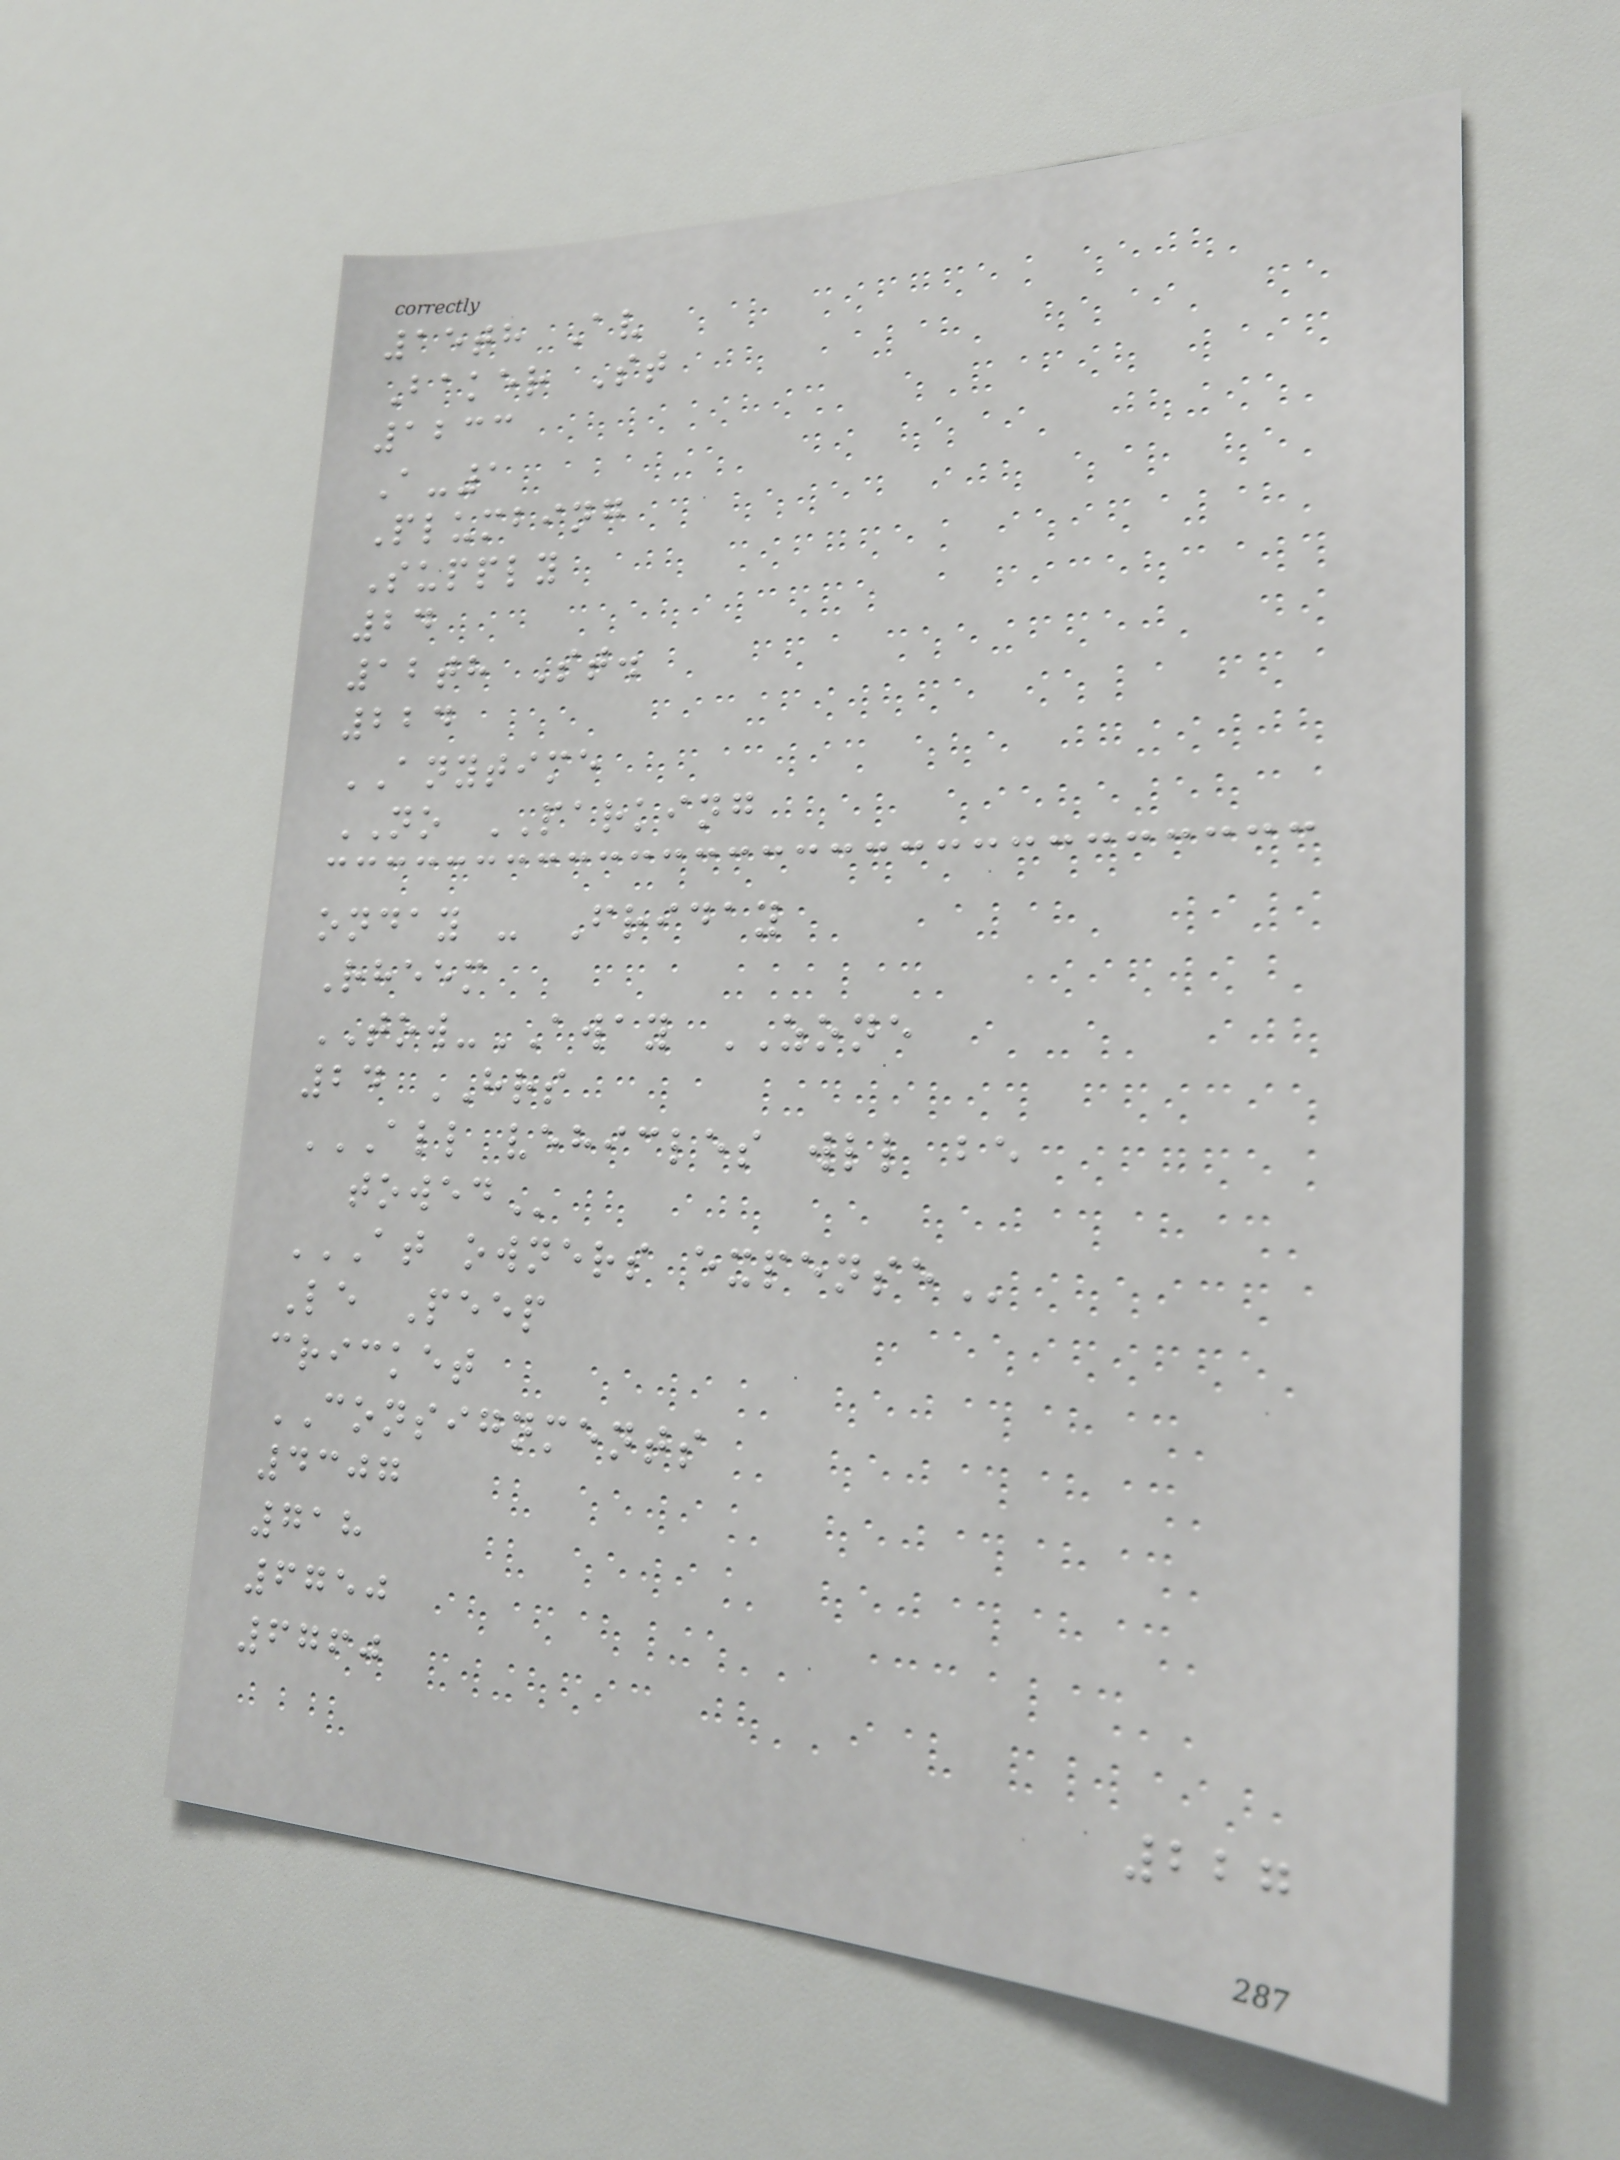15th Av
Baker St
1233
A-1
Plumbing
Supply
24
12th St.
224
ANYTIME
NO PARKING
onday - Friday
Rheem
TOW-AWAY ZONE
24 HRS
ALL VEHICLES WLL BE
TOWED
AT OWNERS EXPENSE
Le Peep
cricket
CONSIGNMENTS
4307
718
6750
6760
227
